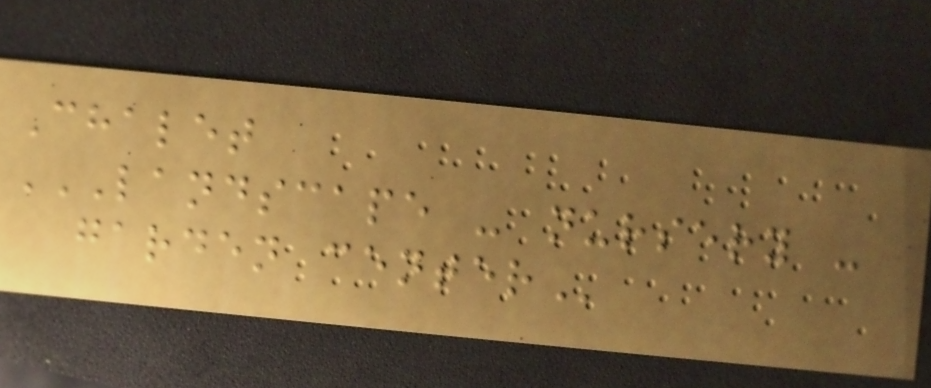Chalet
LANDSCAPE - NURSERY -
GARDEN CENTER
